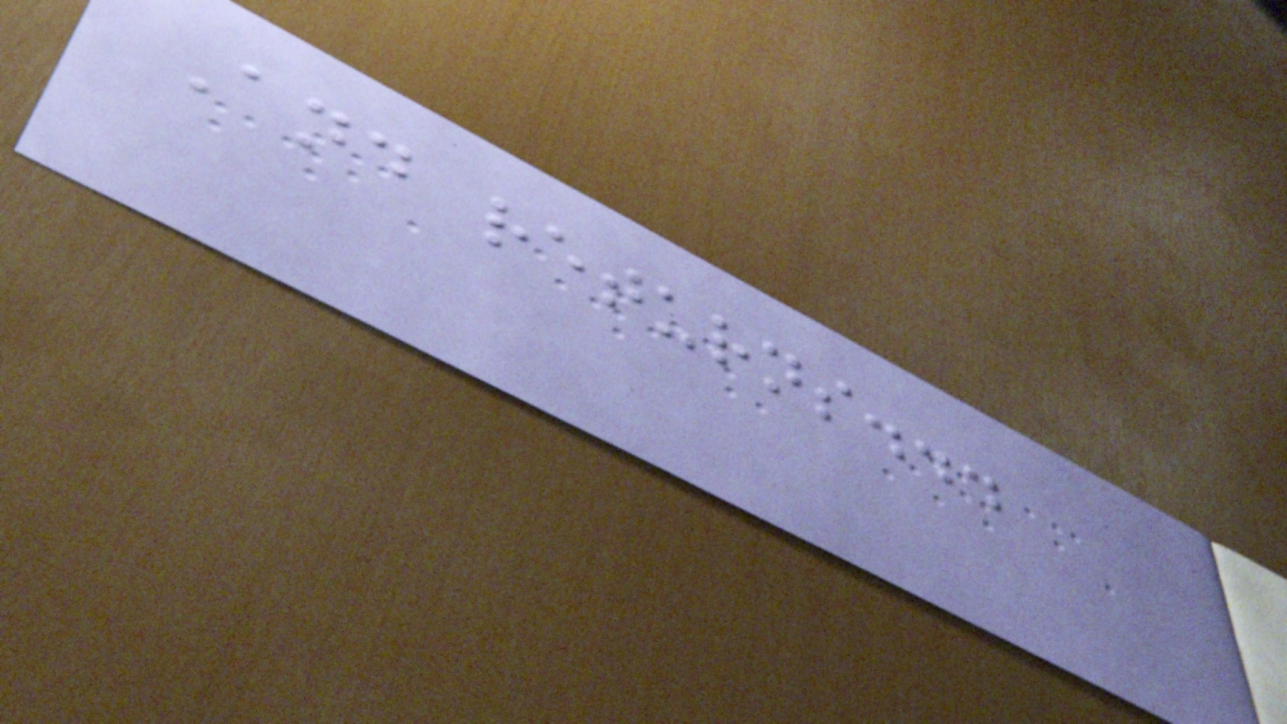And returns...
